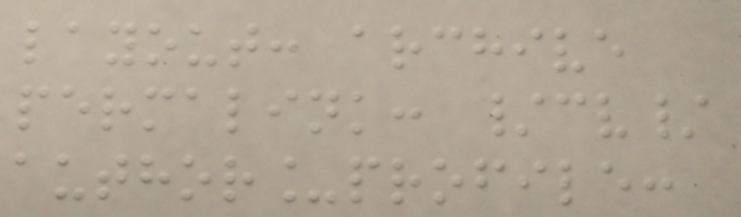layout: archive
permalink: /cv/
author_profile:
